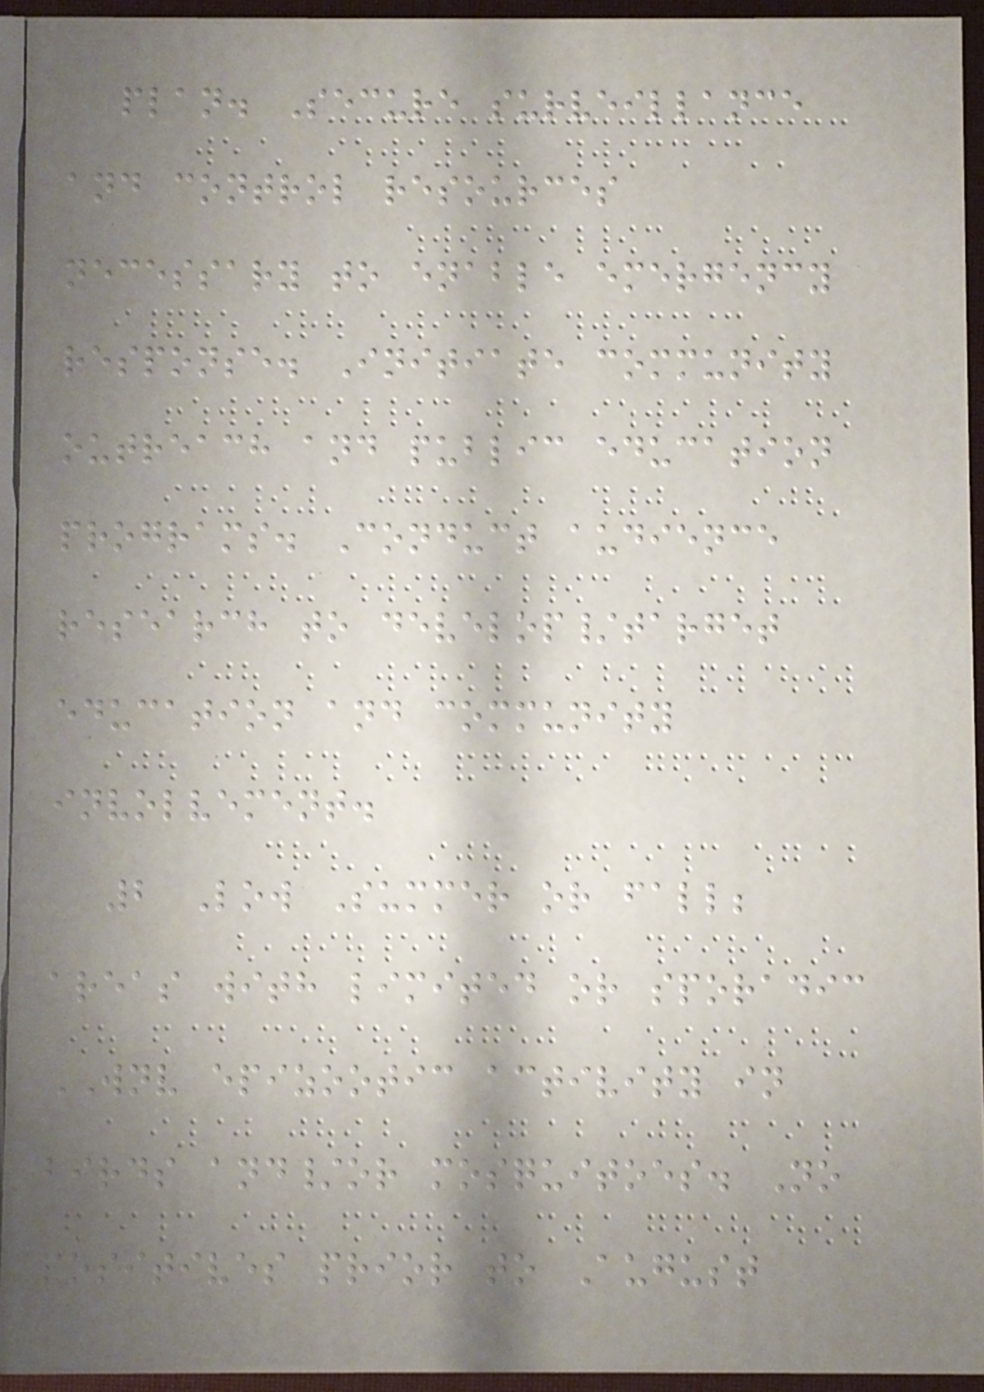plan. Secure surveillance
and control resources
necessary to enable emergency
response. Initiate community
outreach and public education
programs. Conduct audience
research to develop/target
education and community
involvement.
2 Low Summer or fall;
areas with limited or sporadic
WNV epizootic activity in
birds and/or mosquitoes. No
positives prior to August
